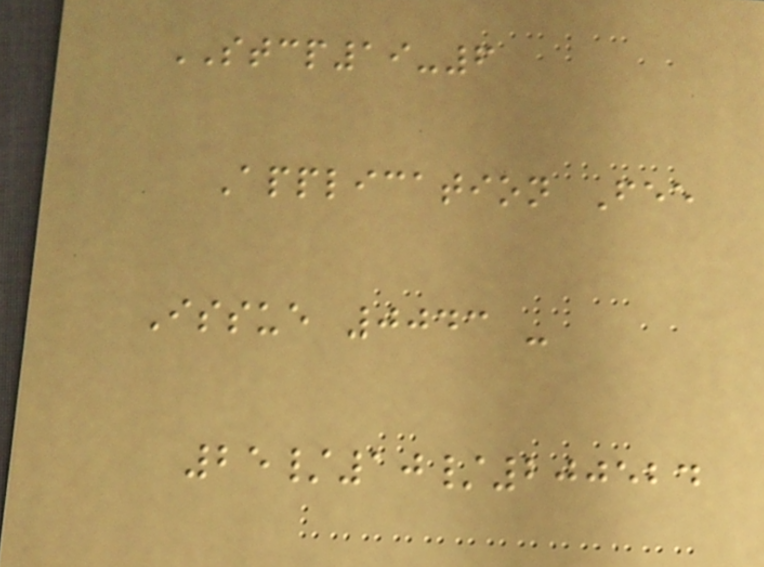STCP19-6
Application Fee
Issue 0043 -
25/10/200524
